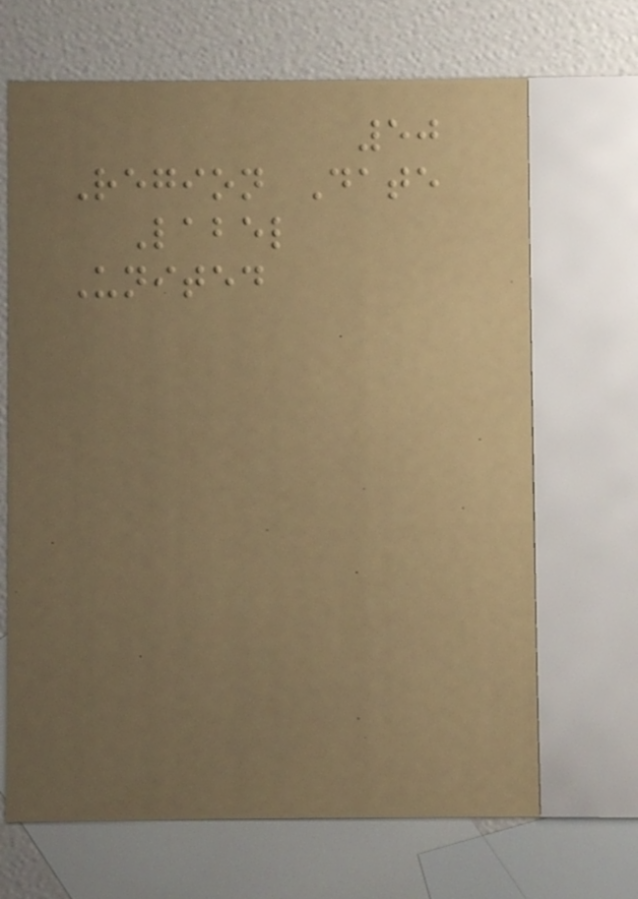50
Region Date
Label
United
